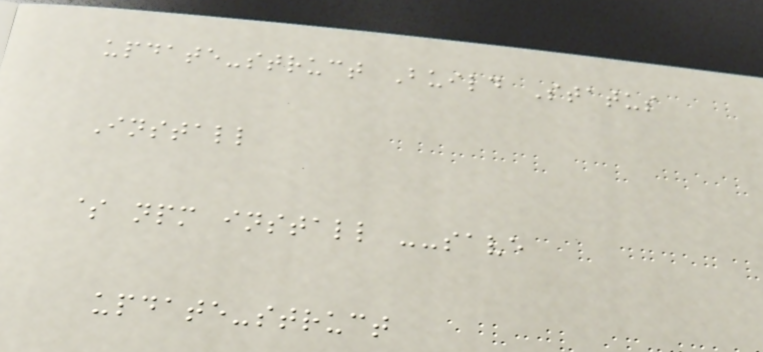update-struct Build Status
Install
$ npm install --save
update-struct
